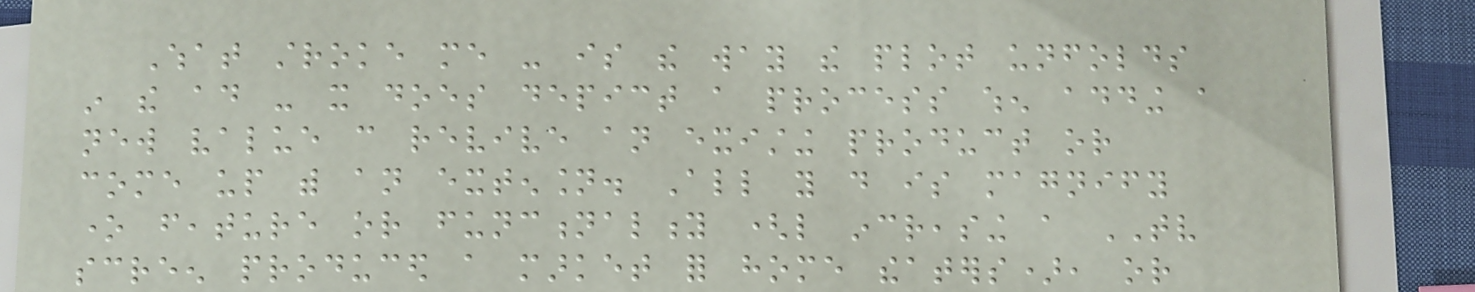What stroke me - is the way the plot unfolds
in the ad - it does depict a process when adding a
new value can revive an existing product or
come up with an extension. All you do is magnify
one feature or functionality (like increasing a TV
screen produced a market for home theaters), or
